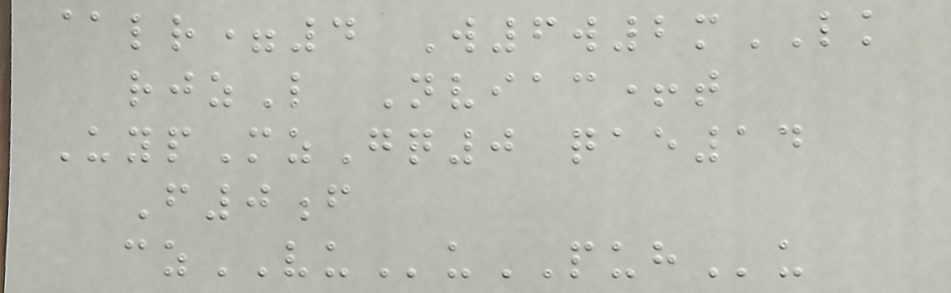@lr=4 W6w2mLK
rjzL Nviac+t
UypMzGq0 qae14
F0f
czVUuPUHu
